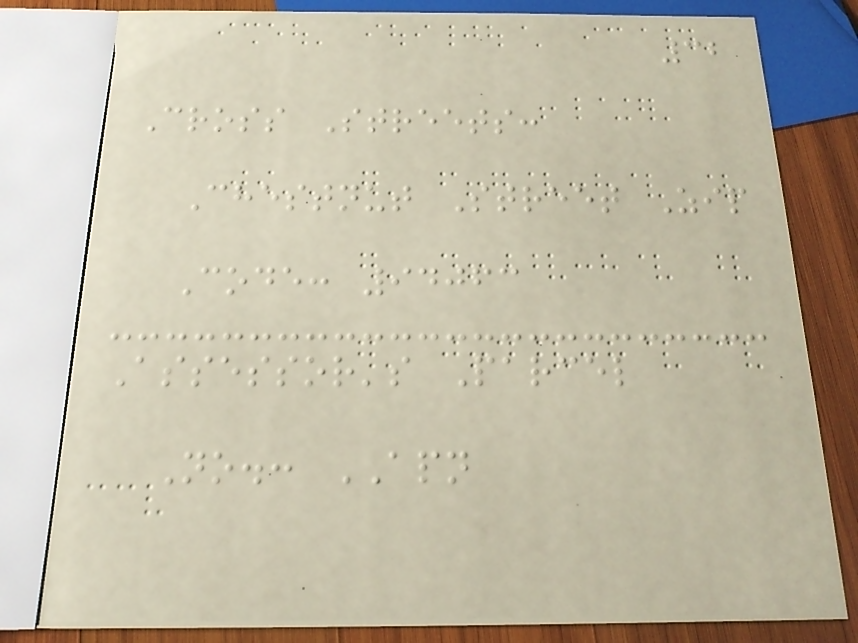32
Cross Streets:
Chestnut Street Zip
Code: 94063
Assessor's Parcel
No.: APN
